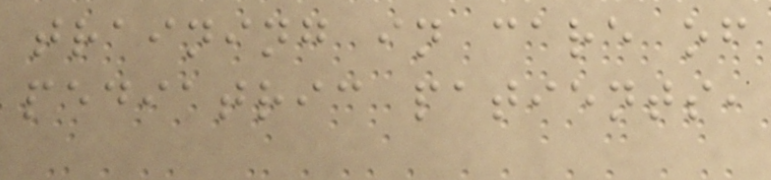training in care of
pediatric patients,
